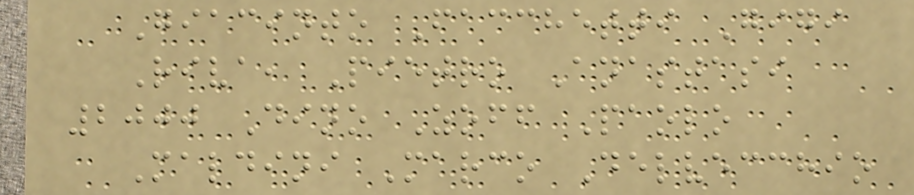Giacinto Facchetti Gigi
Riva, Pietro Anastasi
2000 Dino Zoff Paolo
Maldini Marco Delvecchio
